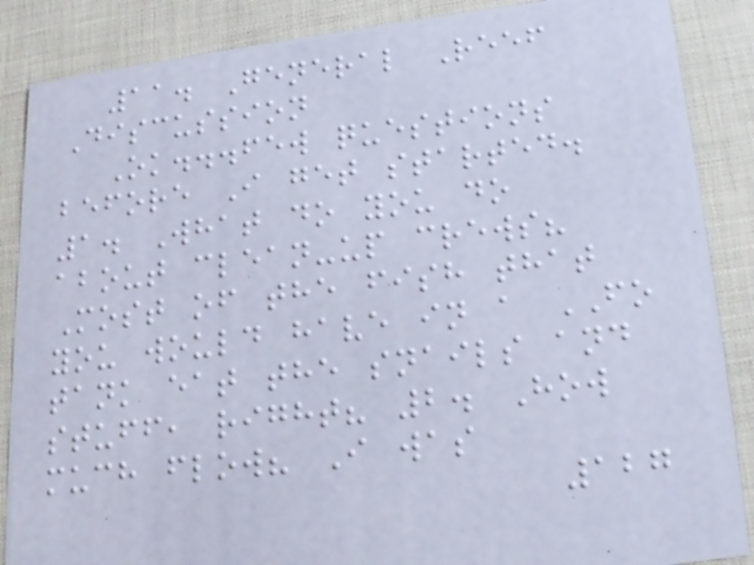11. General Reef
Discussion
Ok...few questions
before I get started.
1. What do you do
about clean-up crews?
Most of the fish that
you would have in a FO
tank eat the snails and
stuff, right? 2. How
much flow? I was
127
